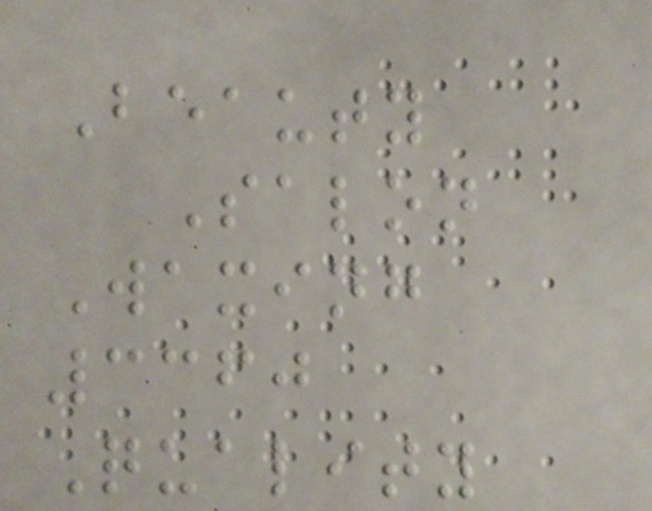Beauty
Salon
Waxing
3360
Quality
